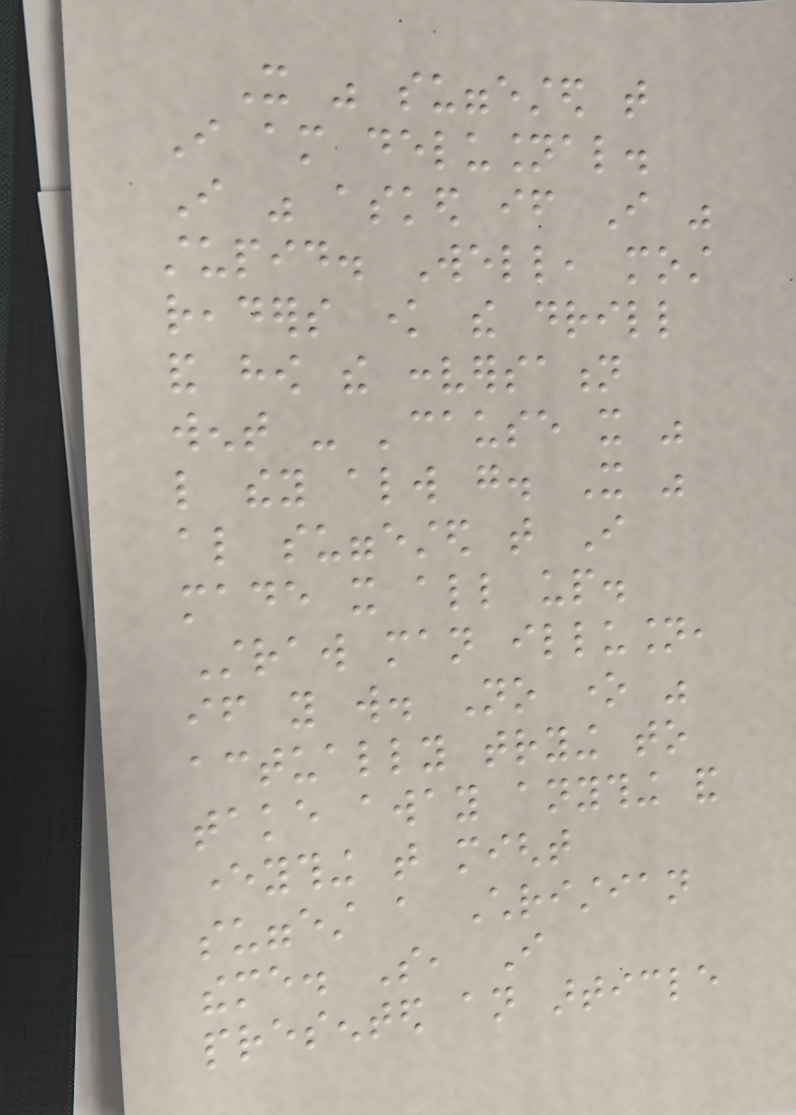It was suggested that
I am delusional.
I was asked if I was
stupid. Well, most
readers know the drill
and how the conversation
went - 'cause it was
like they always go. It was
also suggested that I
made it all up.
Straw man illusion,
if you will. No one was
actually trying to
take away anything and
everything that might
suggest a Christian
theme. So, I
presented an article
